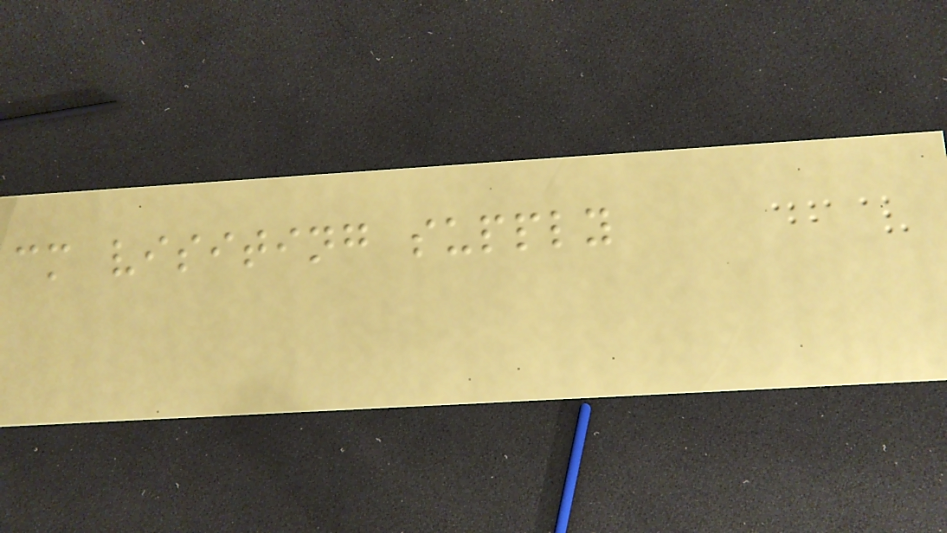cm visiting supply
